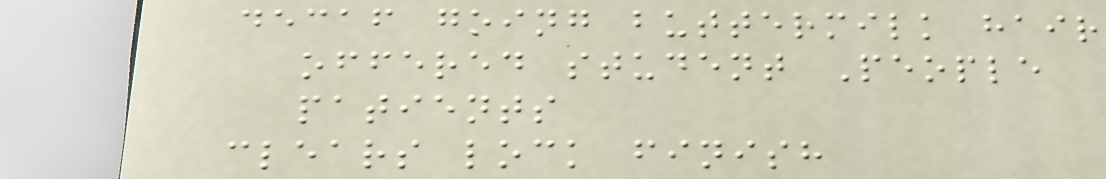decaf going buttermilk hair
offered student People
patients
clears lock finish
